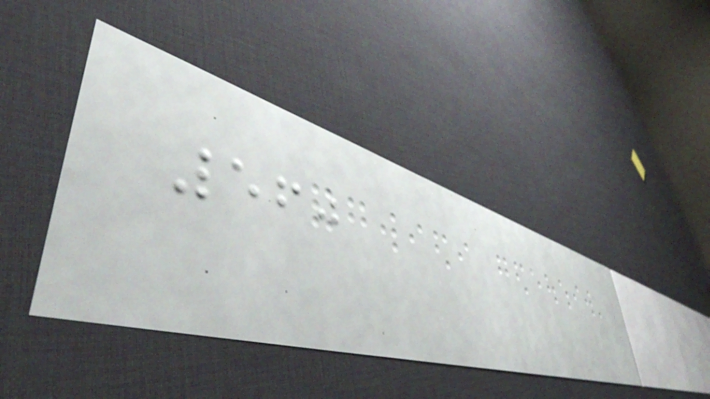560
